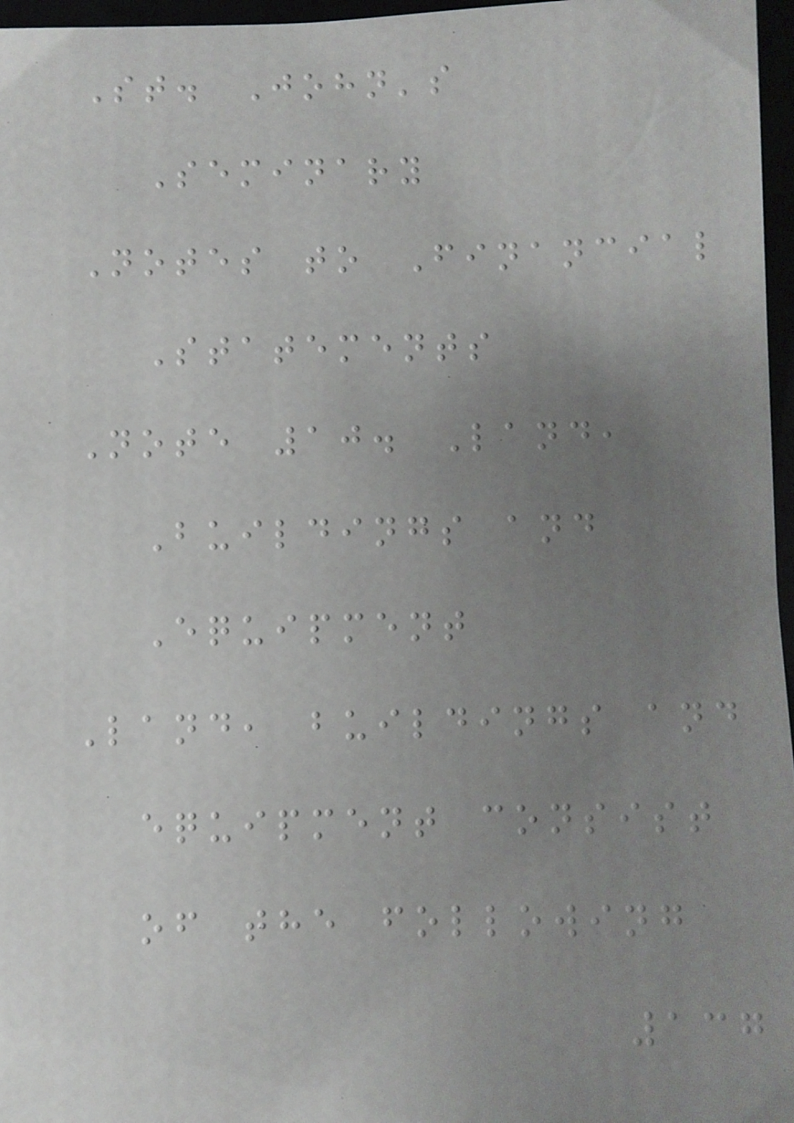St. John's
Seminary
Notes to Financial
Statements
Note 10. Land,
Buildings and
Equipment
Land, buildings and
equipment consist
of the following
137
